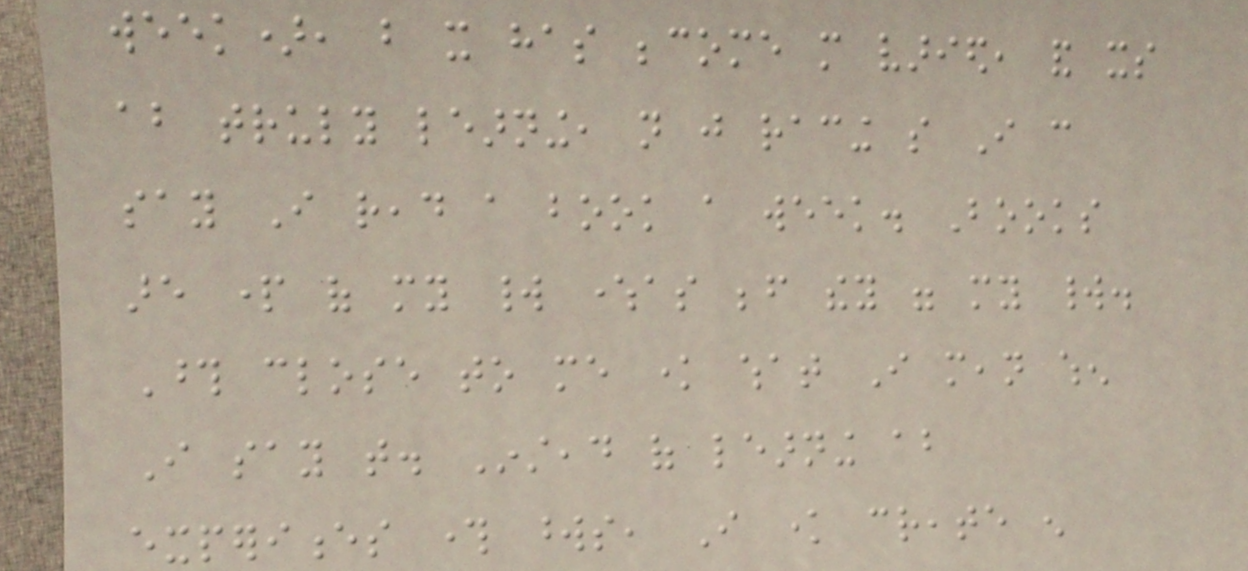week), but it has become more varied, and its
about truly learning, not just racing so I can
say I read a book a week. Books
are part of my world whereas before they were my world.
Those close to me know what I mean when
I say that. Instead of learning about
experiences through words, I know create enough
